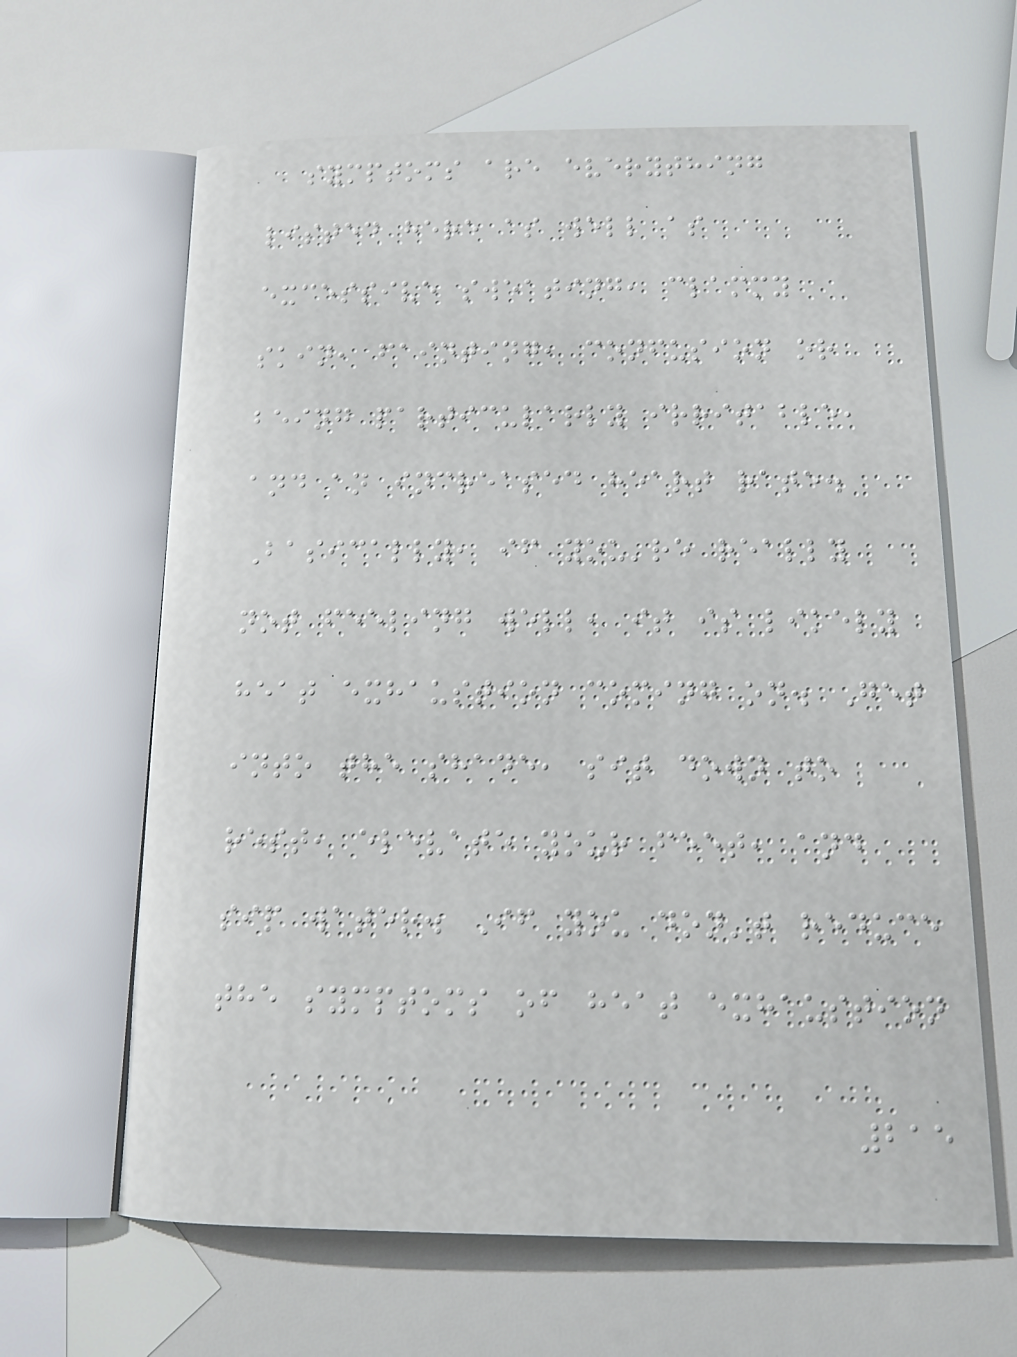symptoms are everything
listed here as well as
excessive sweating, clammy
skin, fainting, confusion or
being particularly irritable,
and an increased heart rate.
Basically, if you're really
not feeling well, it is likely
heat exhaustion coming on. Get
into the shade, sit down to
rest, elevate your feet, and
sip water. If you don't reduce
the symptoms of heat exhaustion
215
